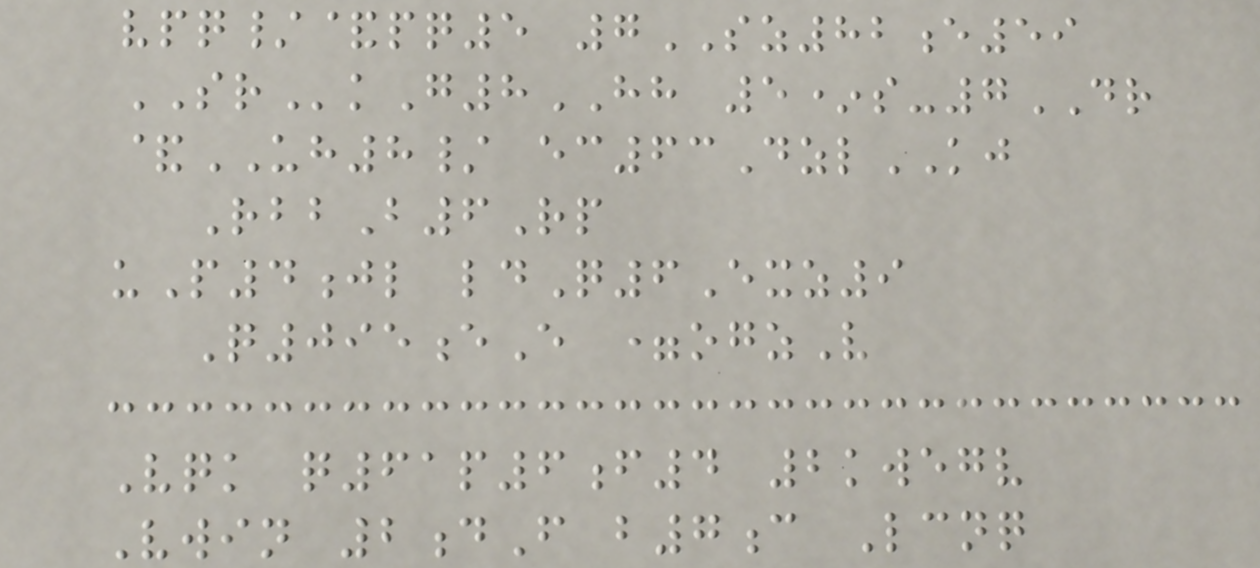vpq/&pq5 7SZ82e59
SRkG8HH 5*s-7DR
&UH8/ ec63DzlKJ
RbbB6Rp
uP4jl ldQ6Exz9
Q095eE =ogzV
Vqk q61p6f4 2kwegv
Vwin 2dF b7c Lcnq
